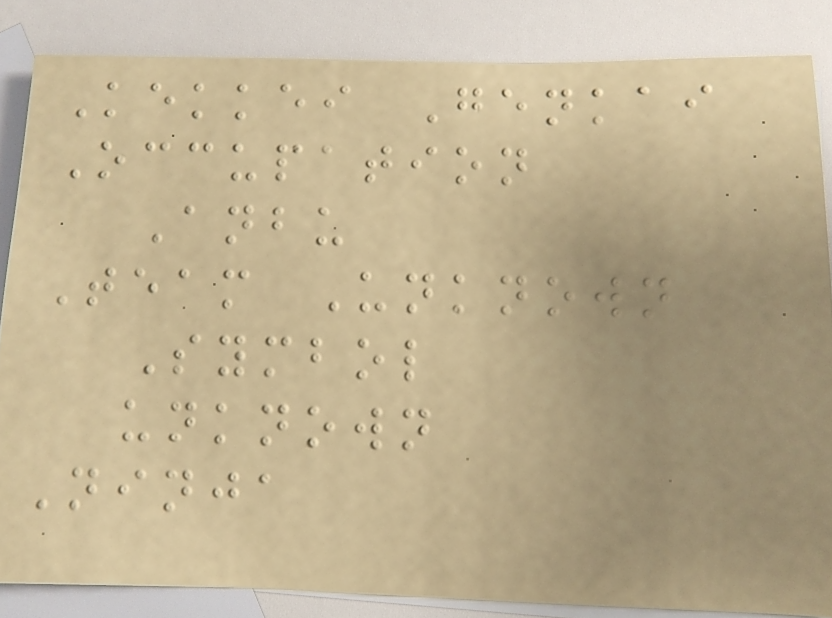Kekkei Genkai
Occupation
Anbu
Team Unknown
Symbol
unknown
Ninja
